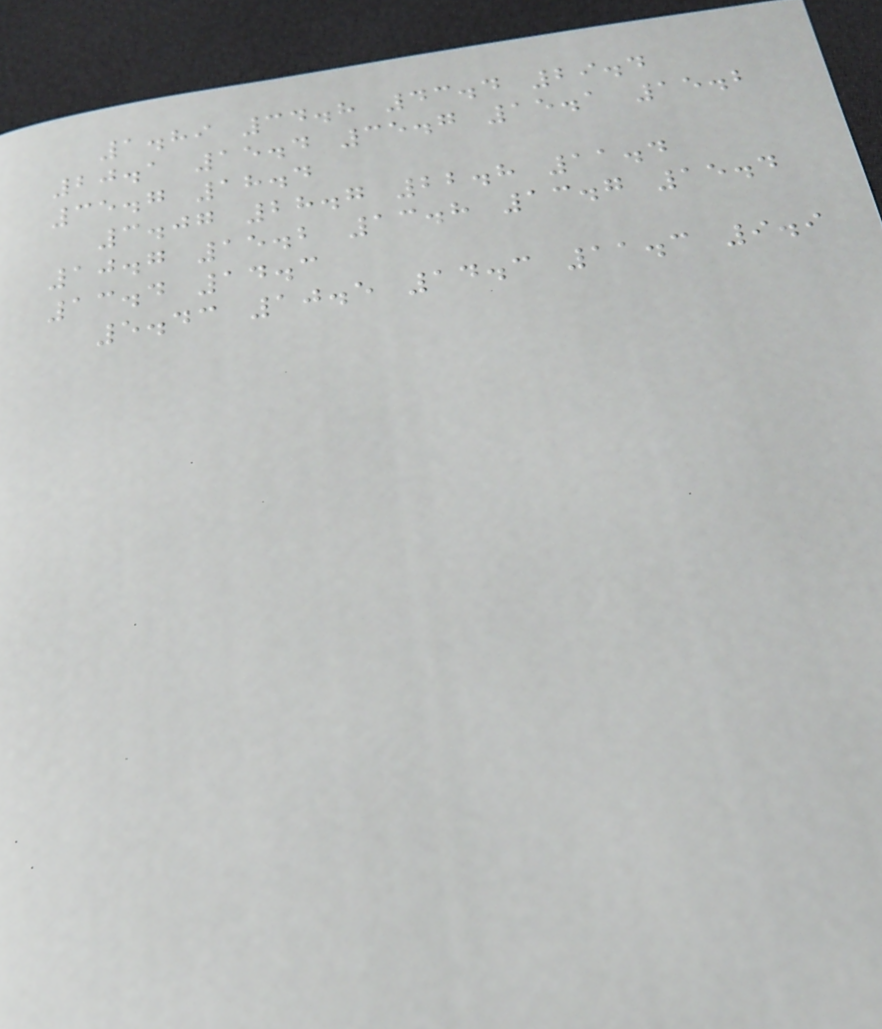1.89 34.8 43.4 29.4
20.1 15.4 35.7 15.1 15.2
35.7 18.4
3.07 28.7 22.8 11.4
10.7 15.2 13.8 13.7 15.4
13.4 14.3
5.43 10.5 14.3 11.3 9.9
